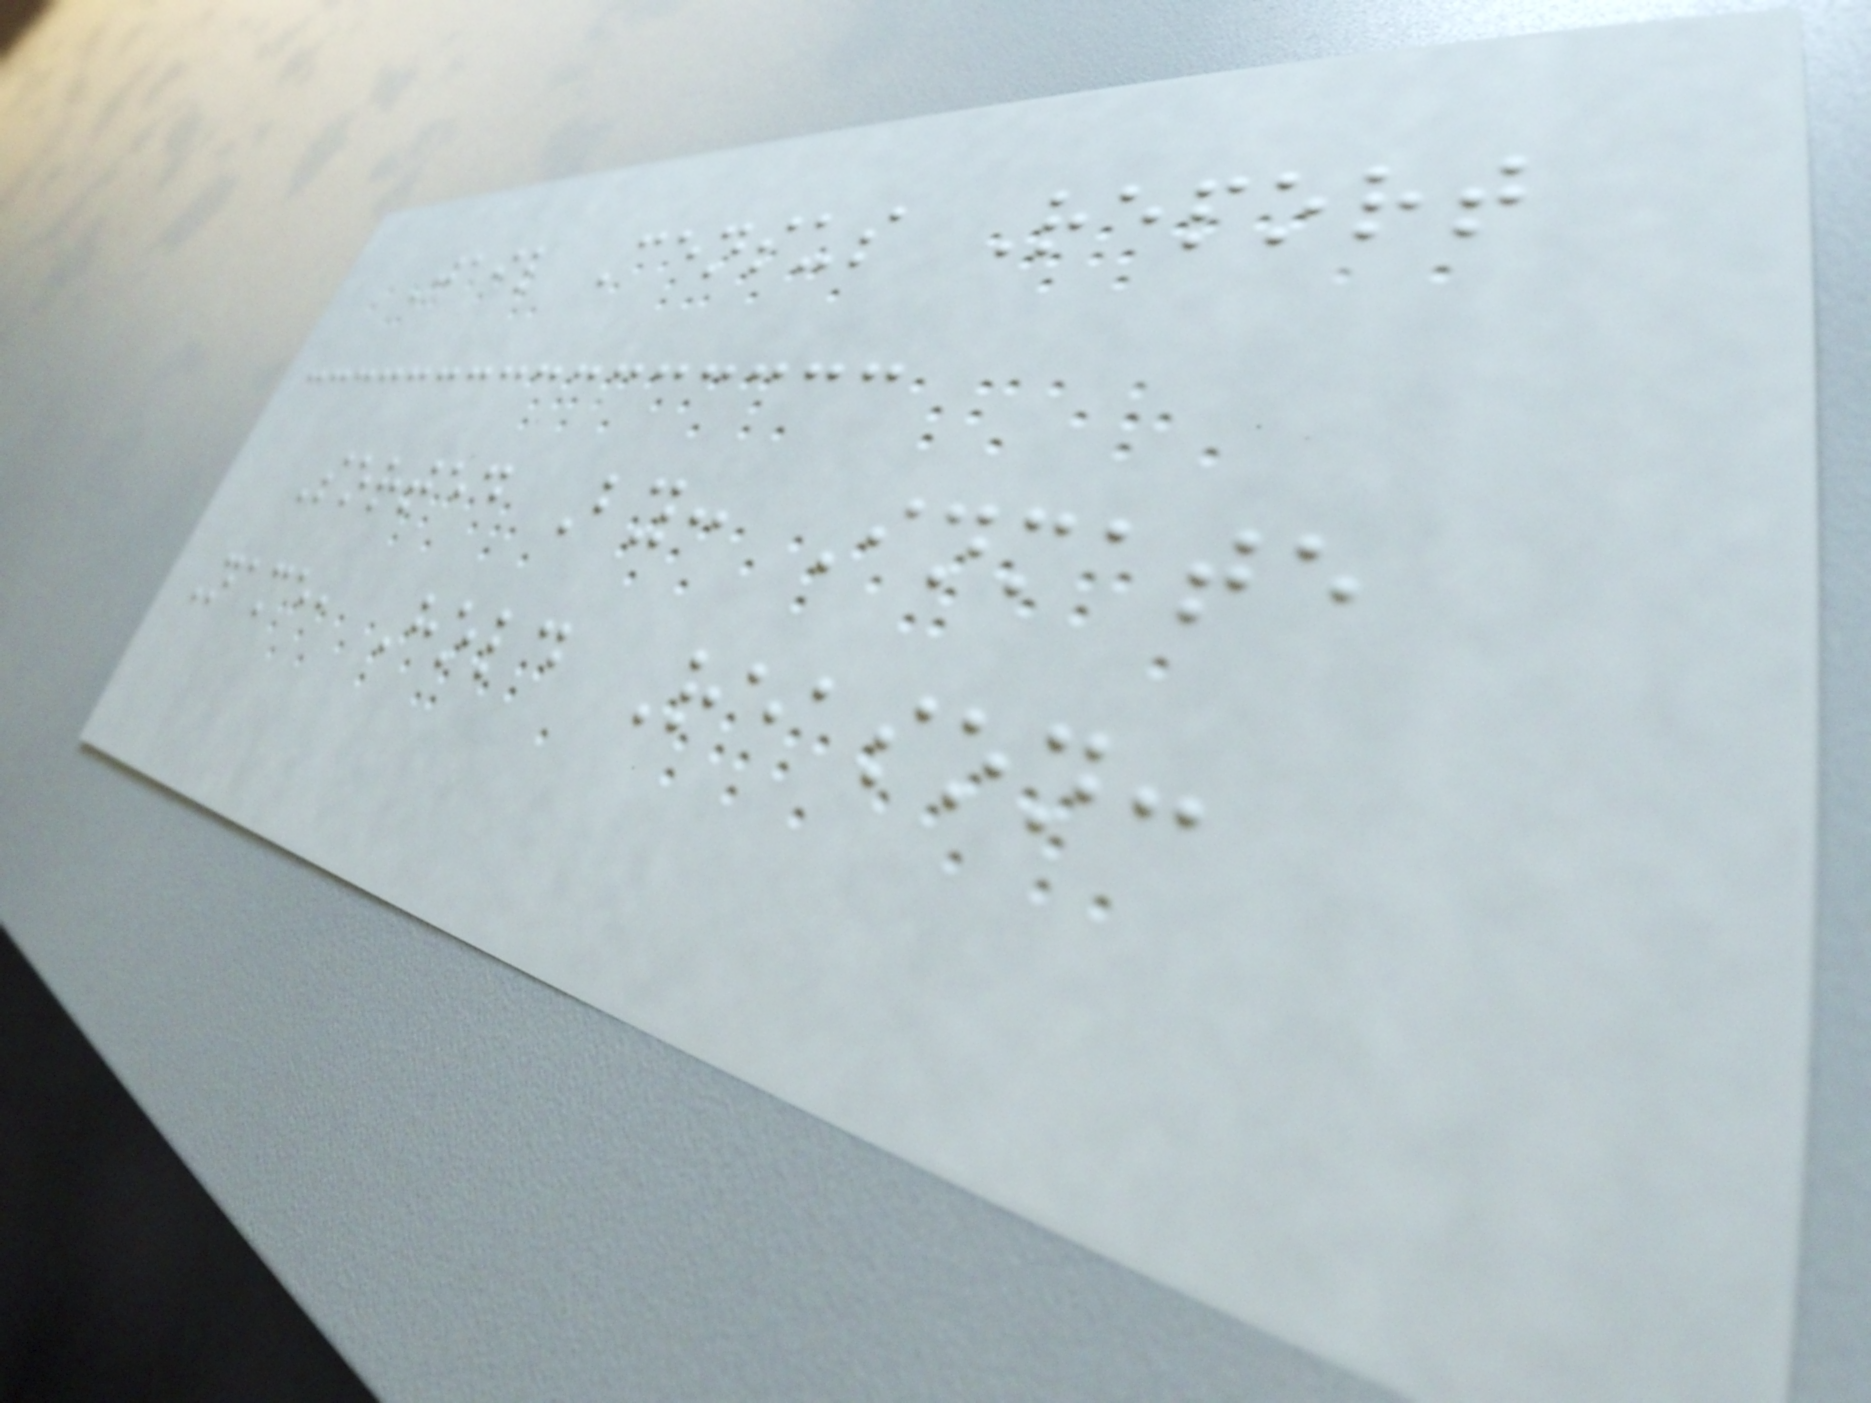Jail Census Report
Sorted By: Inmate
Name, Hold Reason:
